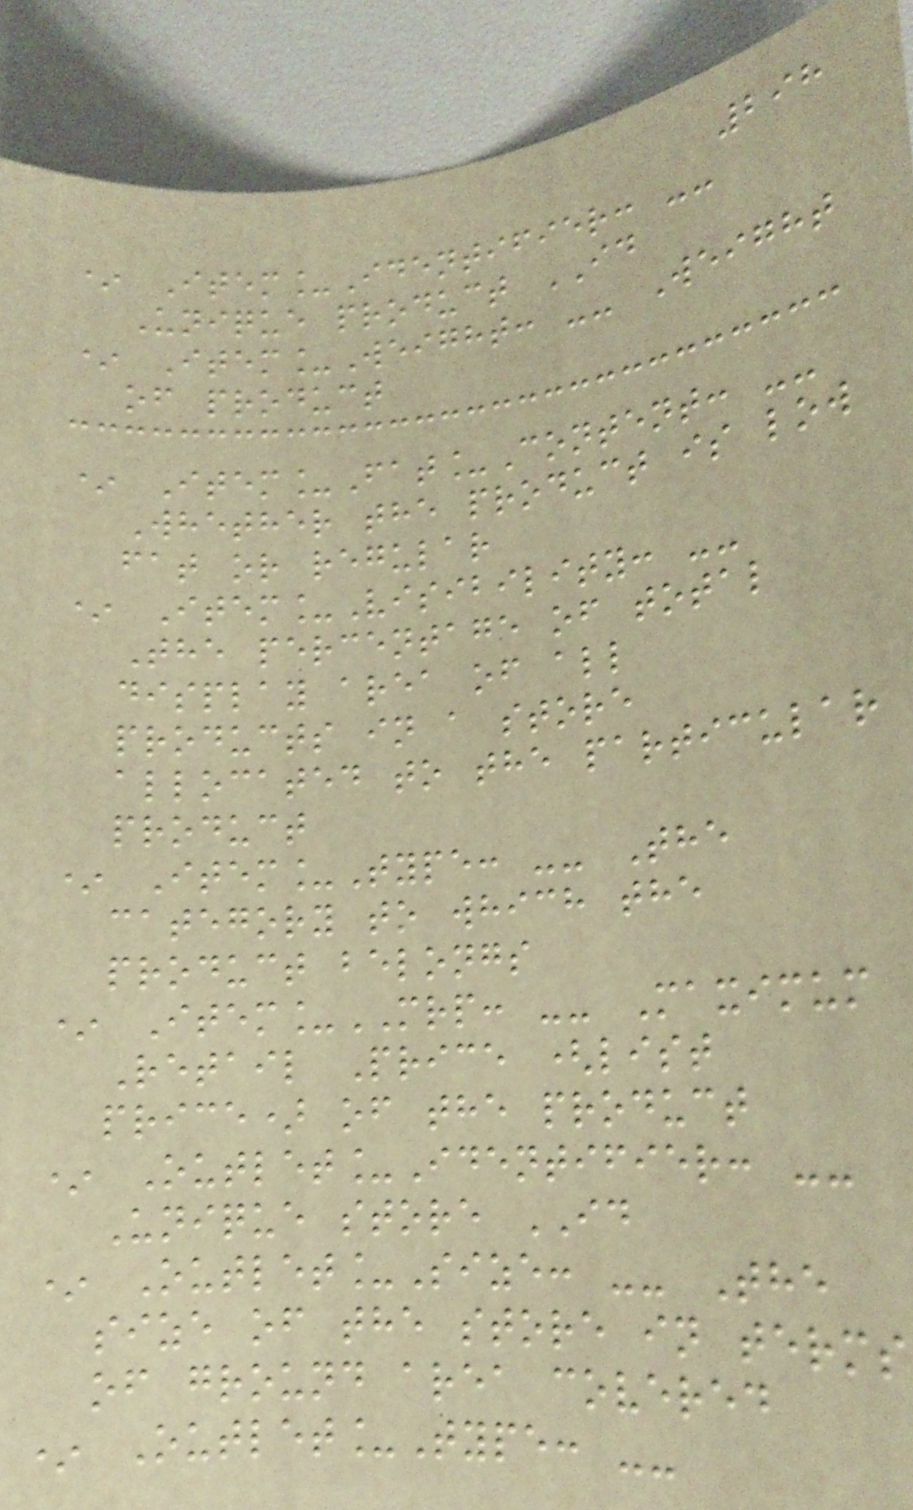298
* Item_Identifier: --
Unique product ID
* Item_Weight: -- Weight
of product
* Item_Fat_Content: --
Whether the product is low
fat or regular
* Item_Visibility: --
The percentage of total
display area of all
products in a store
allocated to the particular
product
* Item_Type: -- The
category to which the
product belongs
* Item_MRP: -- Maximum
Retail Price (list
price) of the product
* Outlet_Identifier: --
Unique store ID
* Outlet_Size: -- The
size of the store in terms
of ground area covered
* Outlet_Type: --
